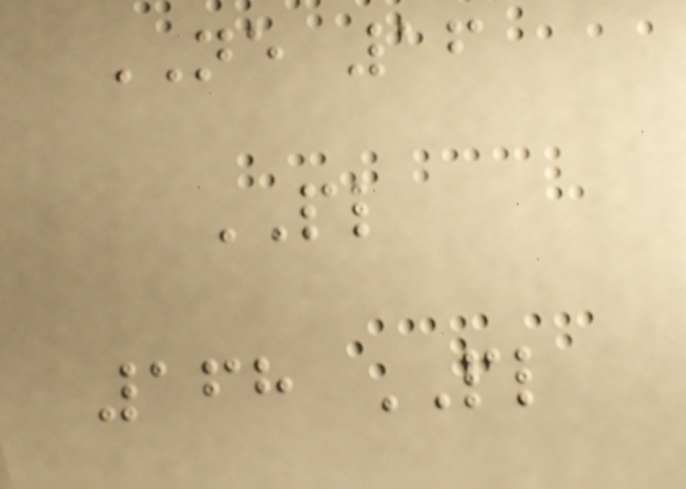NE 16
PL
168 PL
